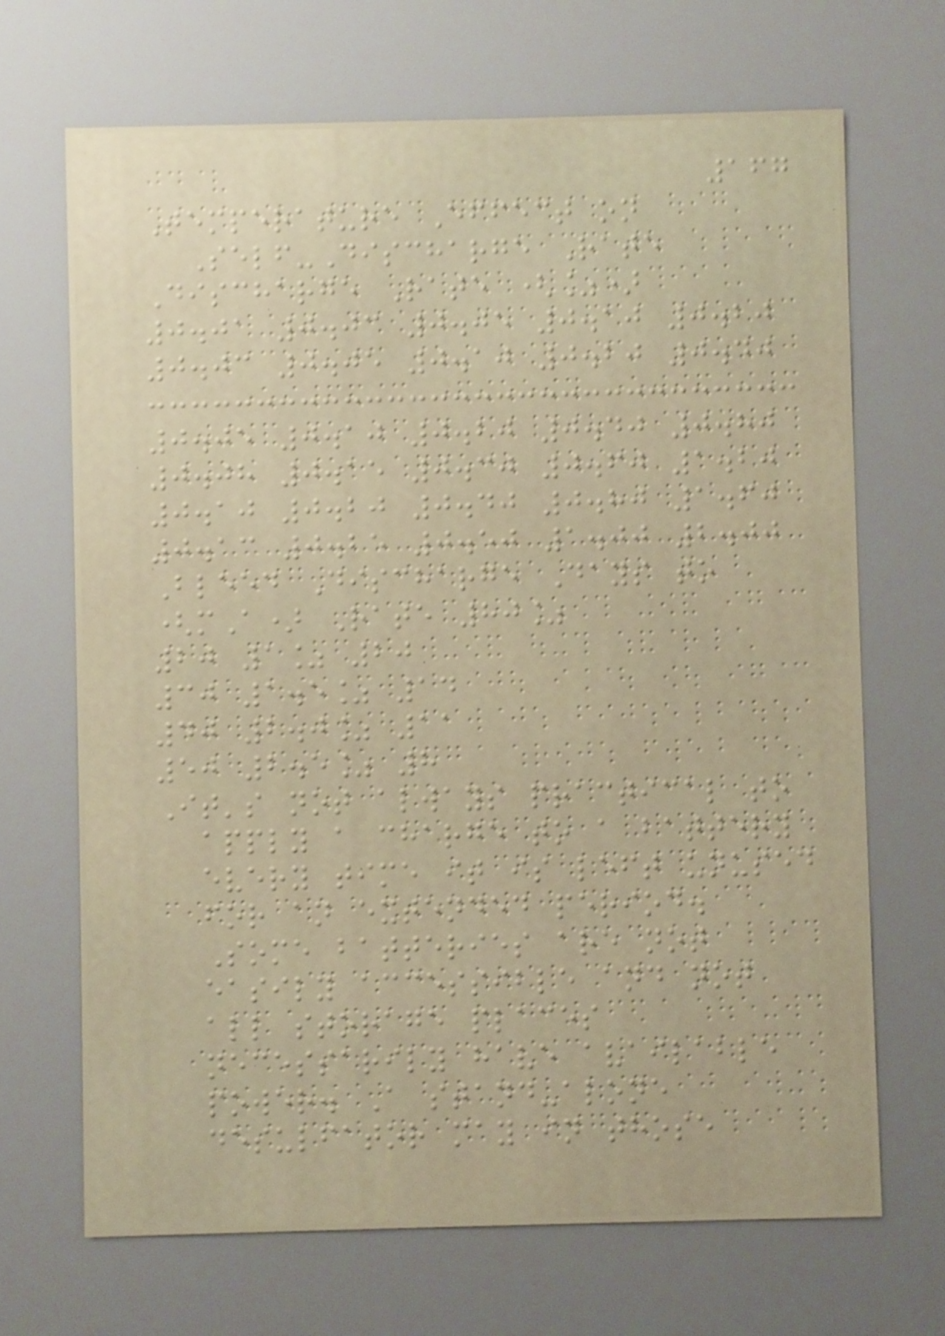167
Temperature Effect on
Self-Discharge Rate
Discharge Rate (%)
0.01 0.03 0.05 0.10 0.20
0.03 0.05 0.10 0.20 0.40
0.05 0.10 0.20 0.40 0.80
0.08 0.15 0.30 0.60 1.20
0.10 0.20 0.40 0.80 1.60
0.13 0.25 0.50 1.00 2.00
Bleed Discharge Days to
(mA) Rate 80%
20 1% 20
30 1.5% 14
40 2.0% 11
50 2.5% 8
It's not always practical to
apply a charge to a battery
every time it is left unused
for an extended period.
Some batteries are not
easily accessible and not
all storage places
necessarily have available
power. A stand-alone
desulfator may in those
